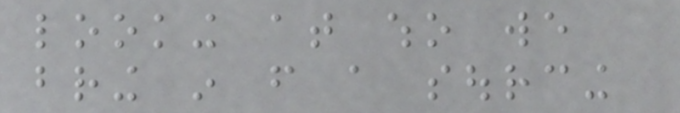looking at who we
bring in from a sourcing
